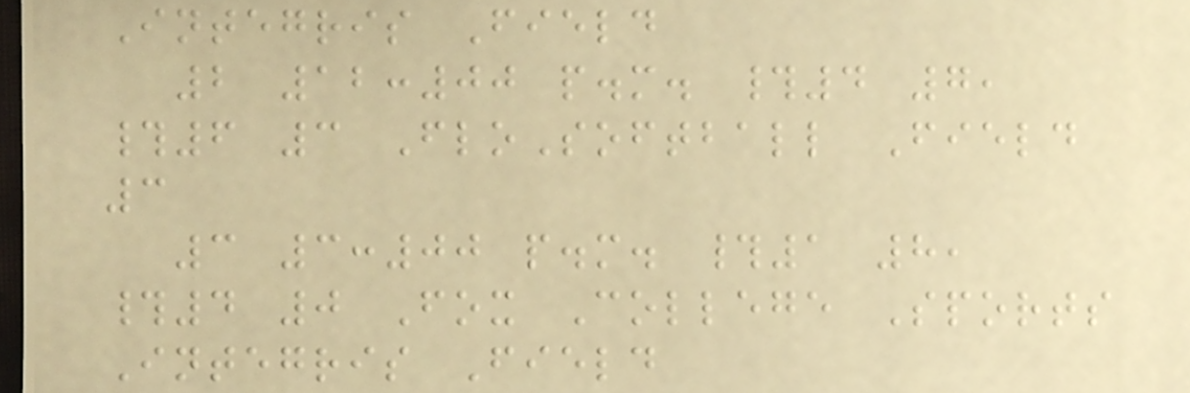Integris Field
2 12:00 p.m. #4 7,
#6 3 FloSoftball Field
3
3 3:00 p.m. #1 8,
#4 0 Fox College Sports
Integris Field
